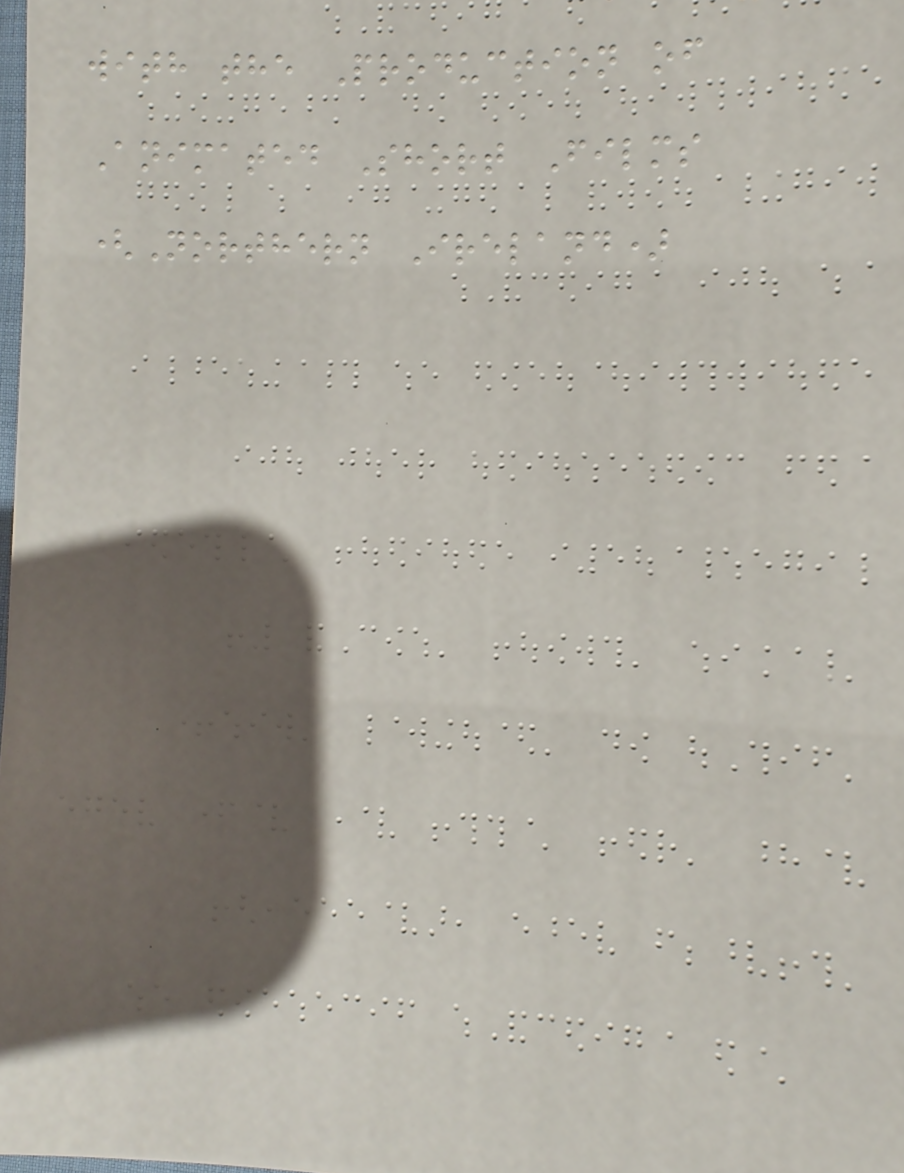with the Production of
Animated Short Films
(Northern Ireland)
